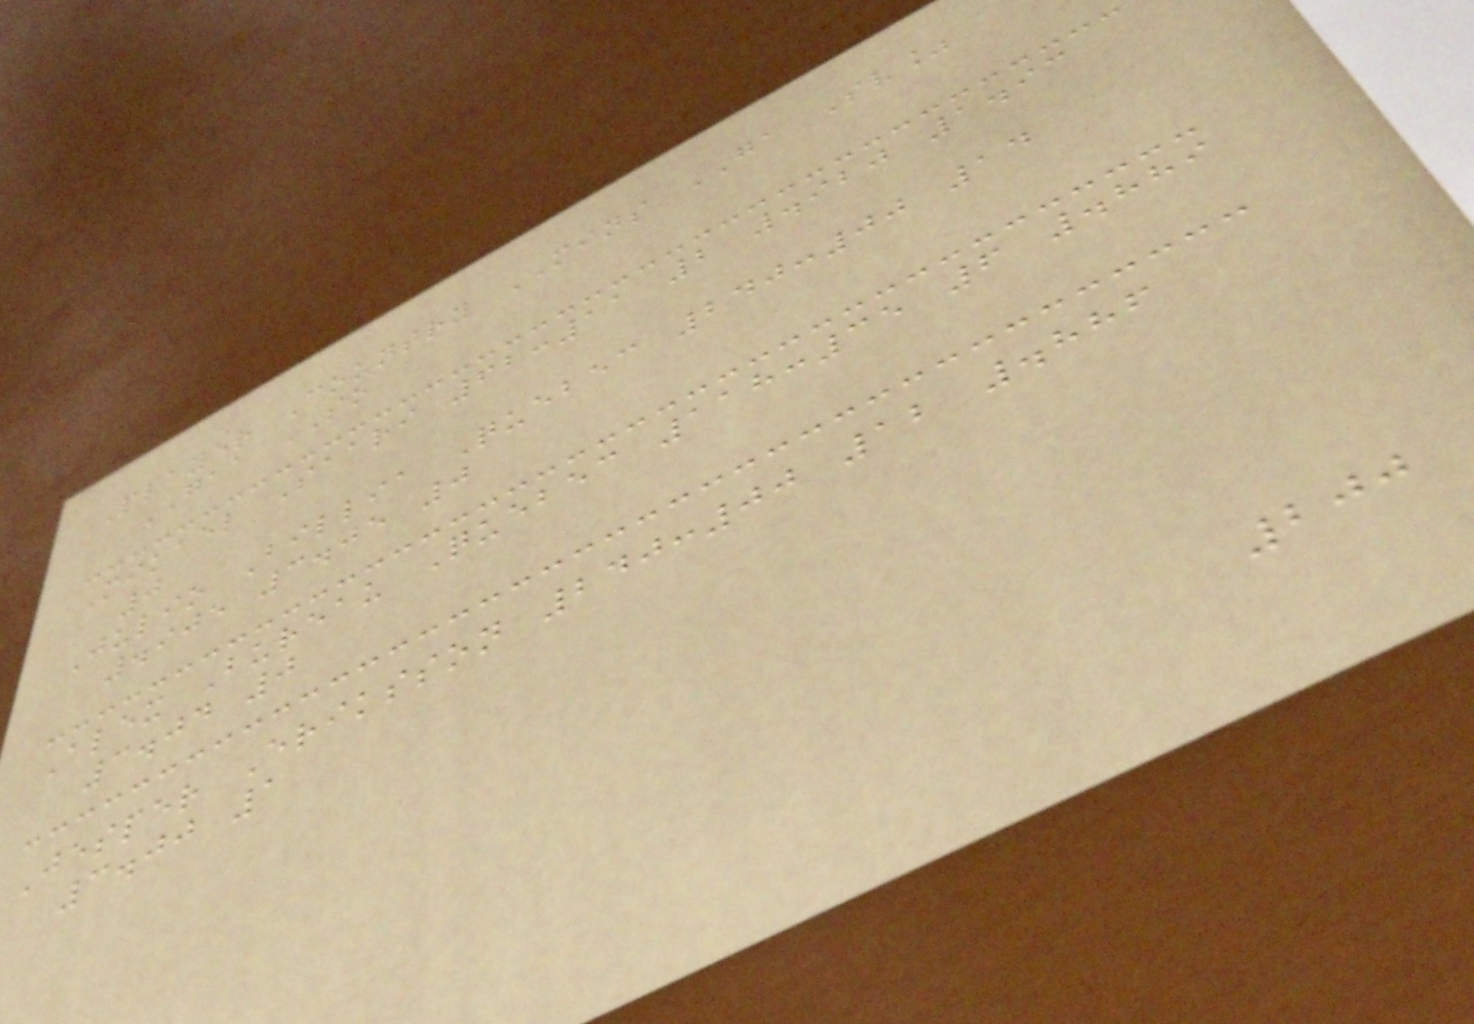Player Country MINS GA Sv%
GAA SO
Mikael Saari 62:11 2 .920 1.93
0
Julio Billia Quebec 240:00 14
.905 3.05 0
Alex Bureau Quebec 118:35 6 .889
3.04 0
Jesper Eriksson 240:00 12 .886
3.00 1
200
